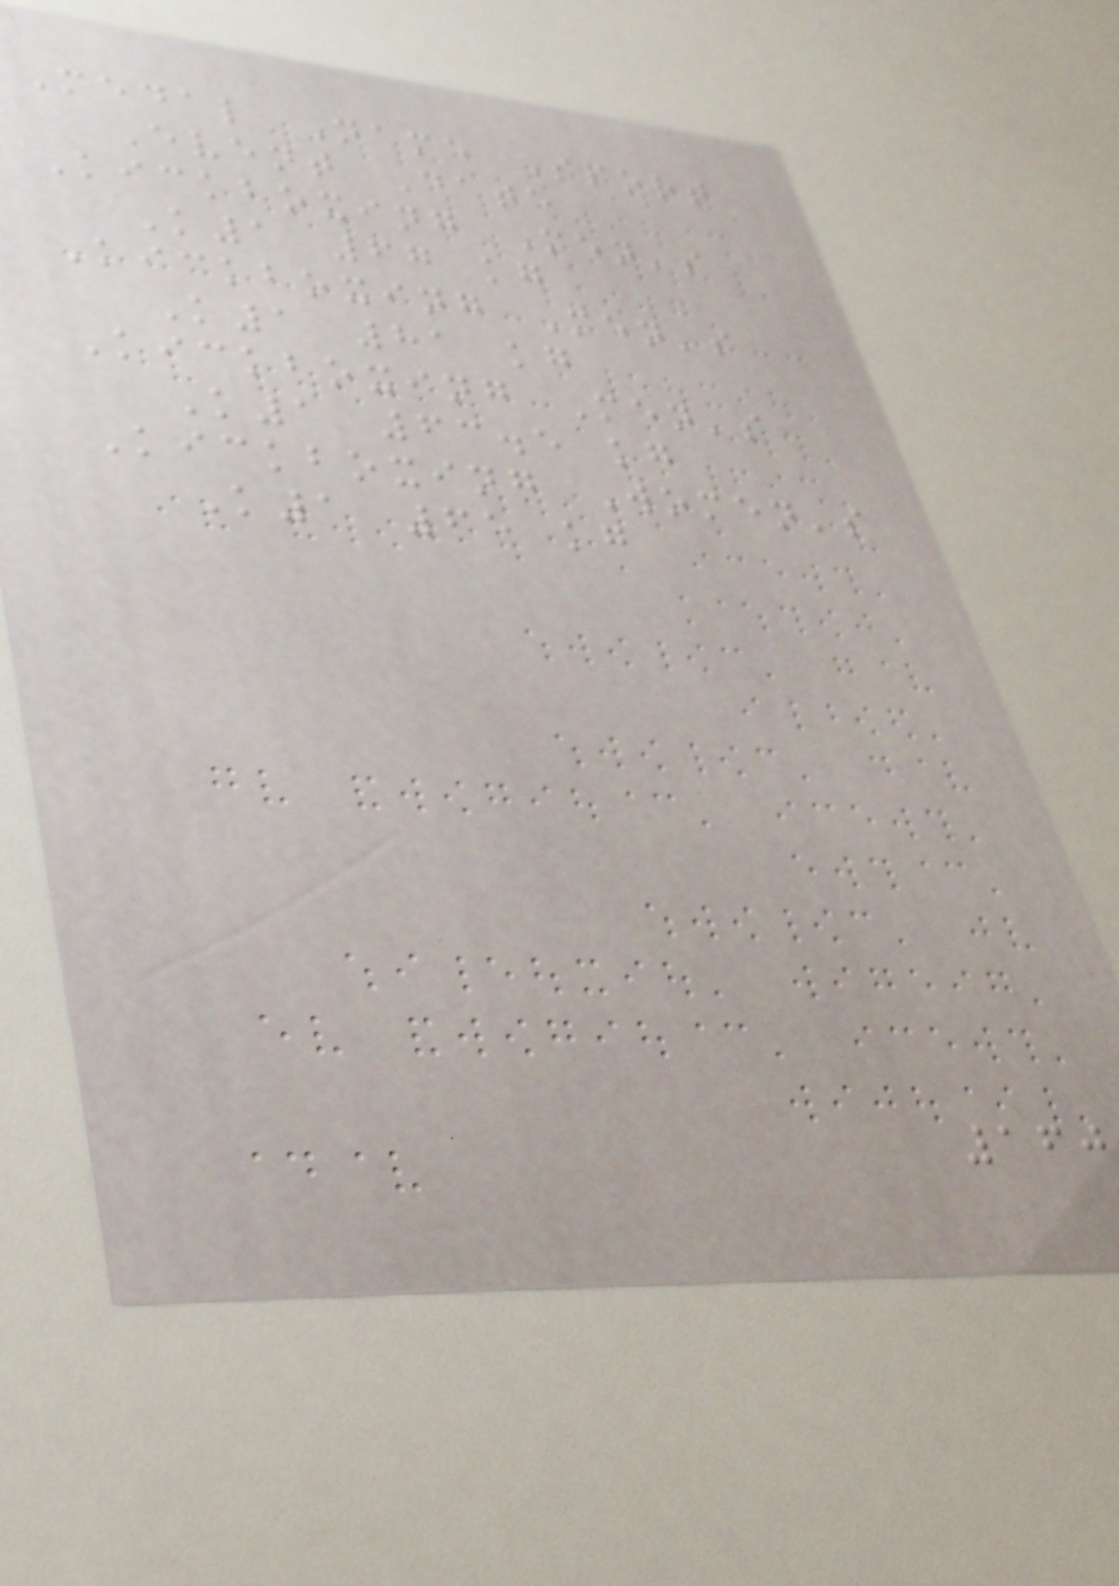Medal Name Sport
Event Date
Kickboxing Men's
K1 67 kg
Kickboxing Men's
K1 81 kg
Kickboxing Men's
K1 63.5 kg
Kickboxing Women's
K1 65 kg
160
